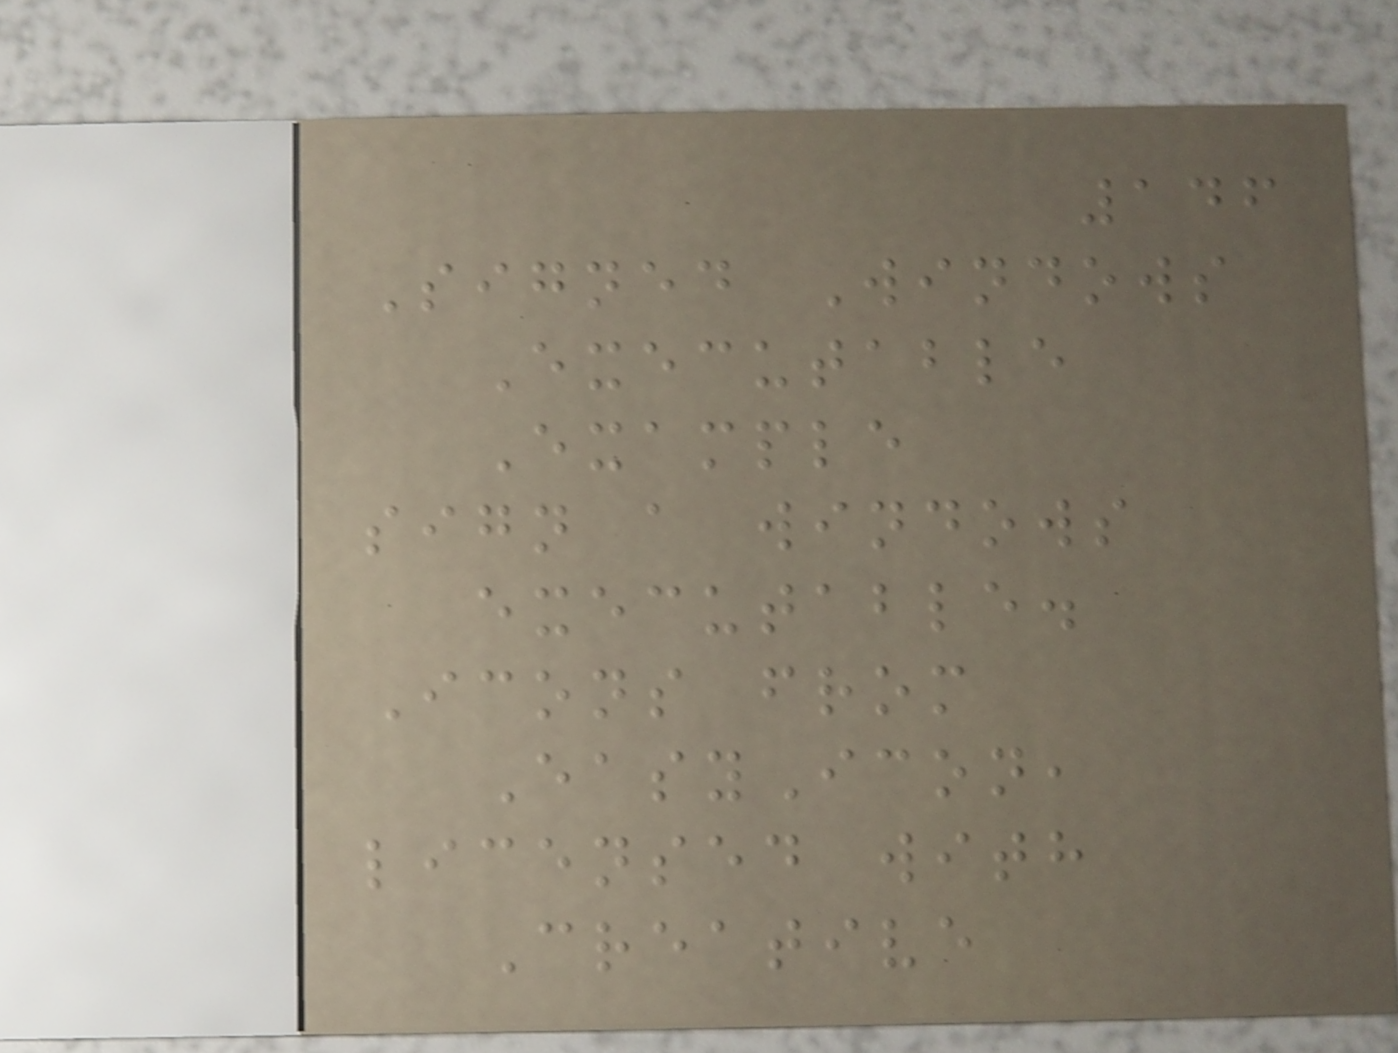146
Signed Windows
Executable
Example
sign a windows
executable.
Icons from
EasyIcon,
licensed with
Creative
